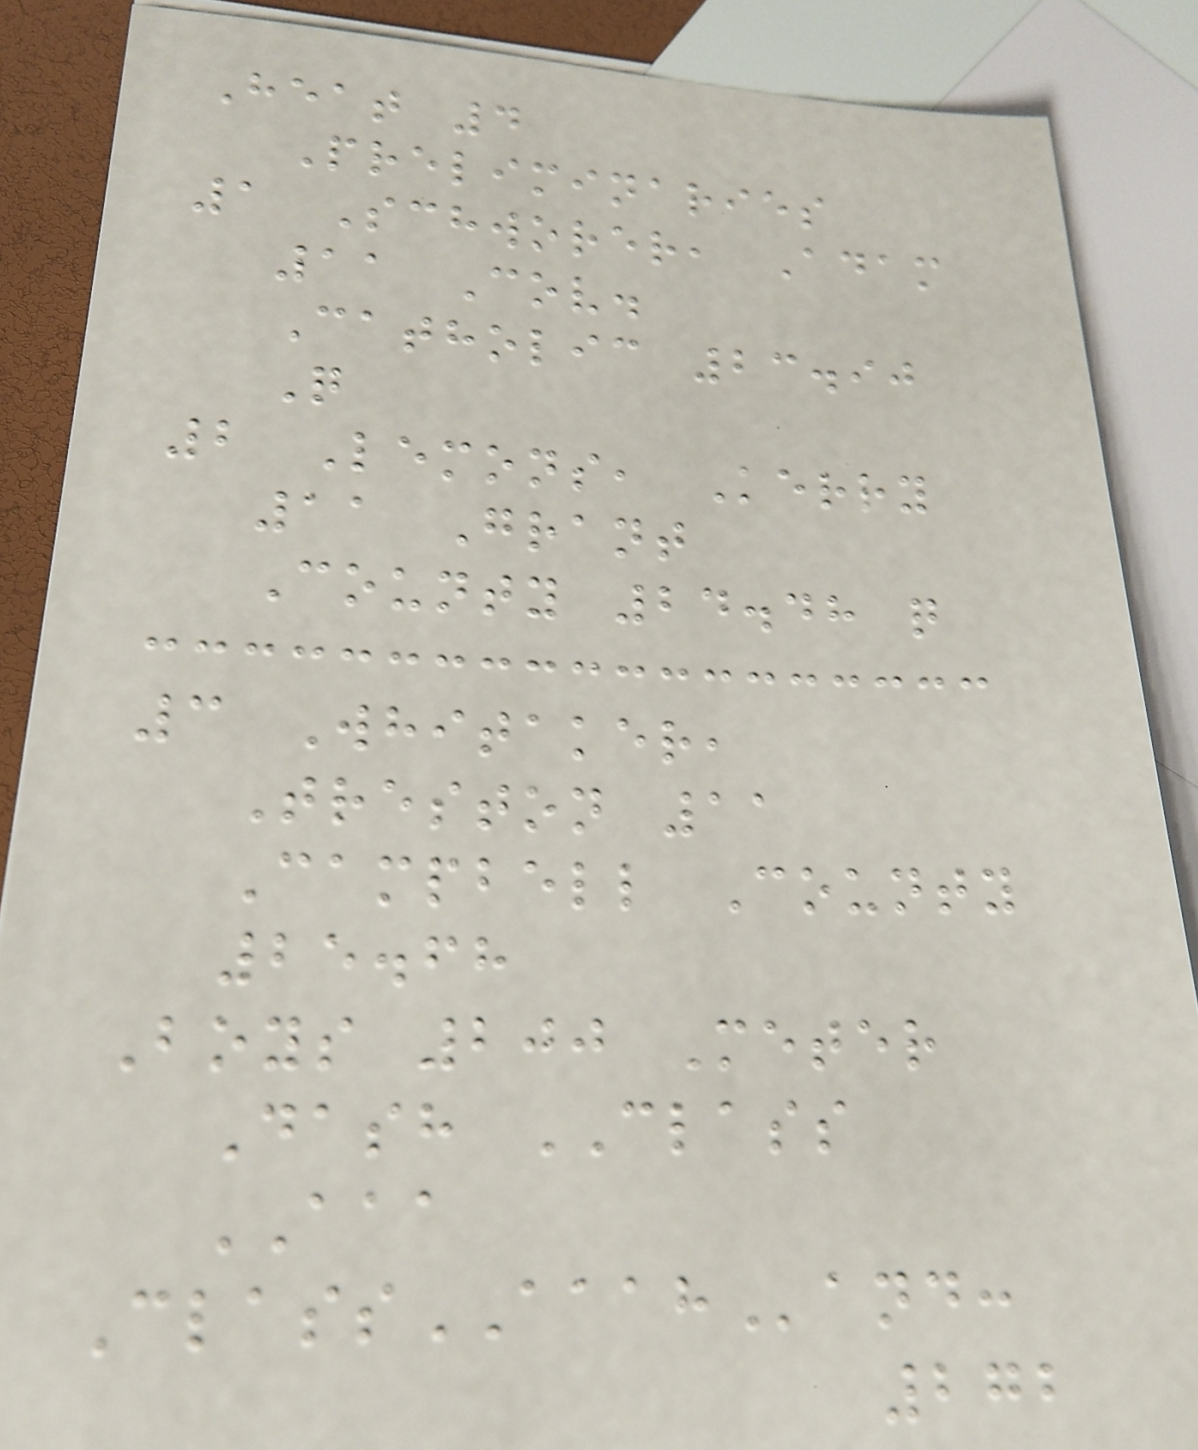Heat 4
Preliminaries
1 Schworer, Adam
11 Cov.
Catholic 23.90
Q
2 Lemons, Kerry
11 Grant
County 24.48 q
3 Whitaker,
Treston 11
Campbell County
25.68
Boys 200 Meter
Dash CLASS
AAA
ClassAAAHand:
272
